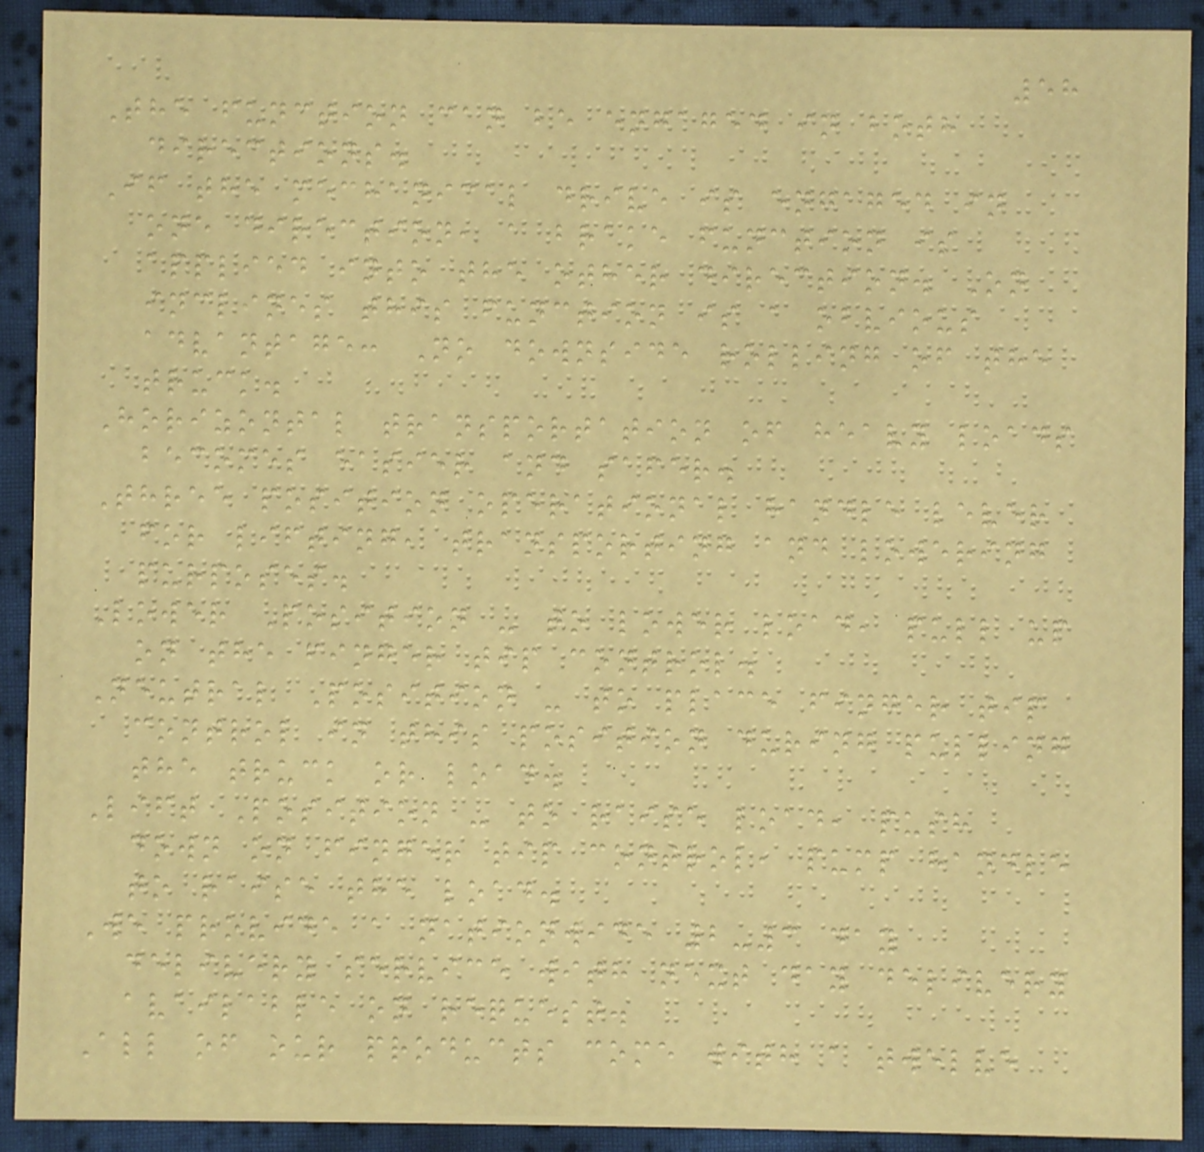58
The function can be engaged in both
directions.
If the mechanical drive is engaged in
one direction, a brake function is
applied into the other direction. On
inclines this function is a obvious
advantage: No downside rolling of the
truck.
Horizontal transportation of heavy loads
becomes easier and safer.
Three position operational handle lever
for lifting, transporting and lowering
purposes.
Lower Position - to lower load, pull up
on the finger tip control.
Neutral Position - to place finger tip
control in this position during pulling
the truck or load.
Lift Position - to raise load, push
down on finger tip control, pump handle
to raise the load.
We provide a nationwide 2-3 day
delivery service with next day delivery
available on request.
All of our products come with a twelve
